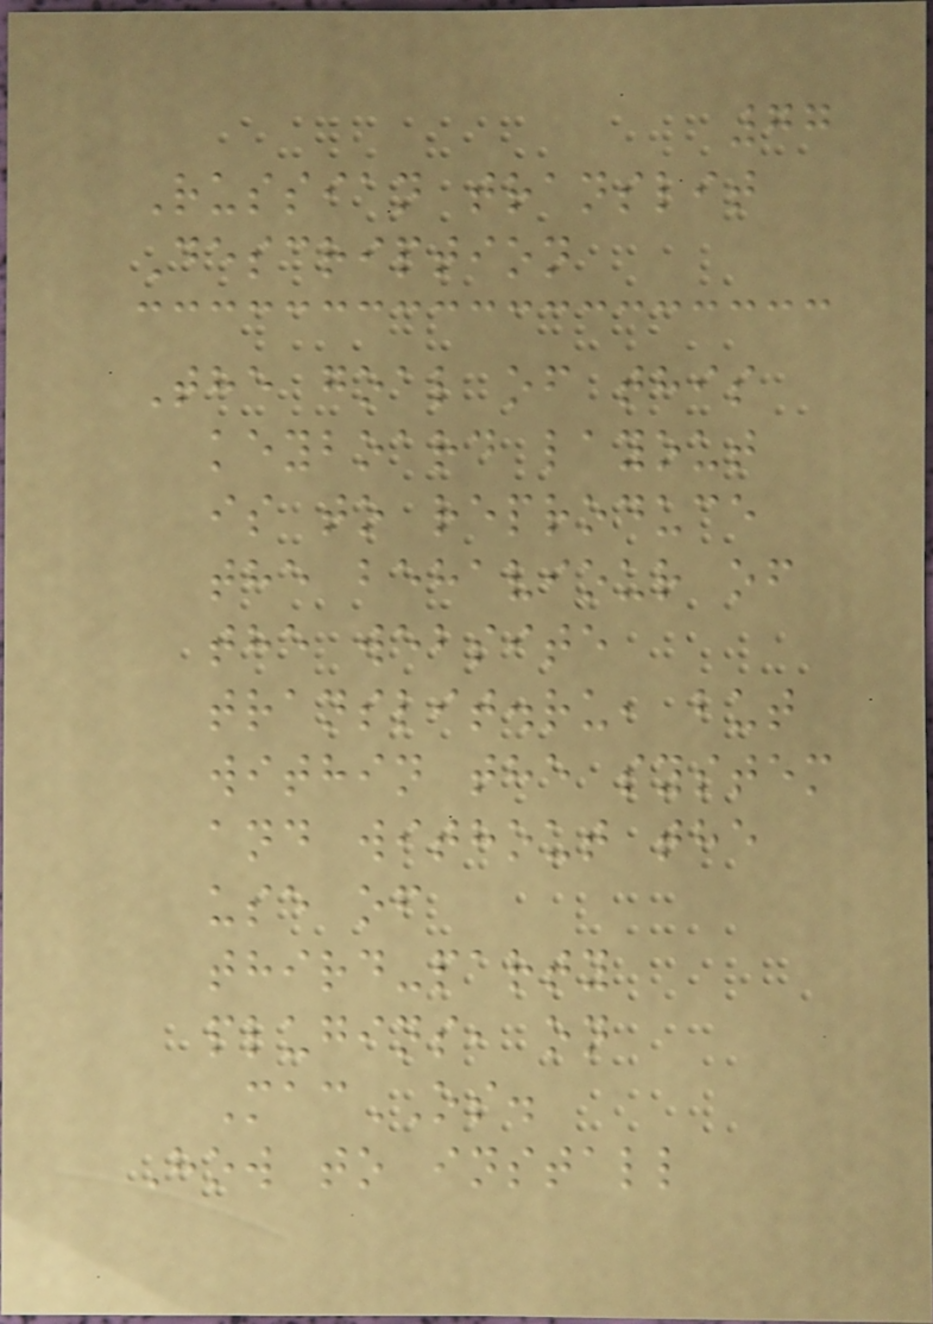77
Russian translit
Description
The goal of this
keyboard layout
is to reproduce
the behaviour of
the website
translit.ru, but
within the system
and without the
use of
third-party
plugins, on
MacOS.
How to install
